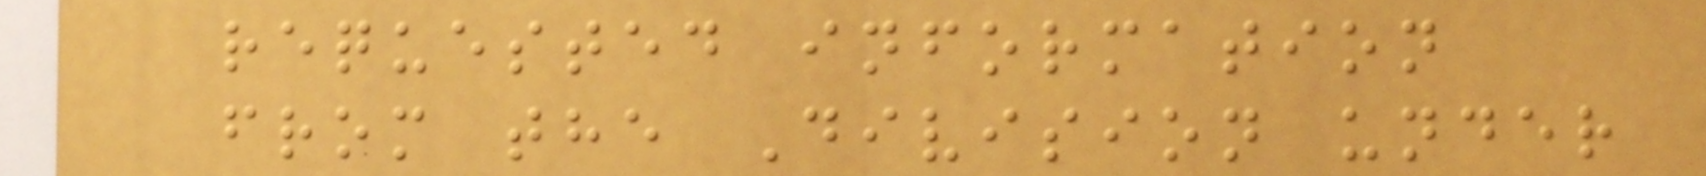requested information
from the Division under
